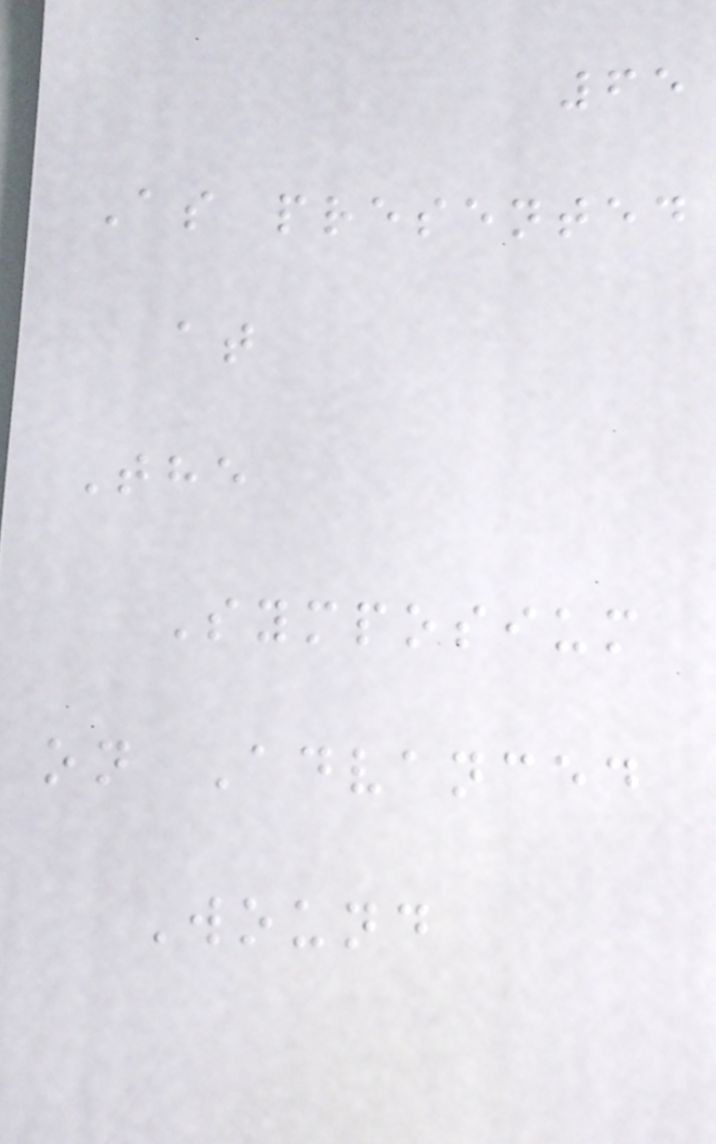65
As presented
at
The
Symposium
on Advanced
Wound
